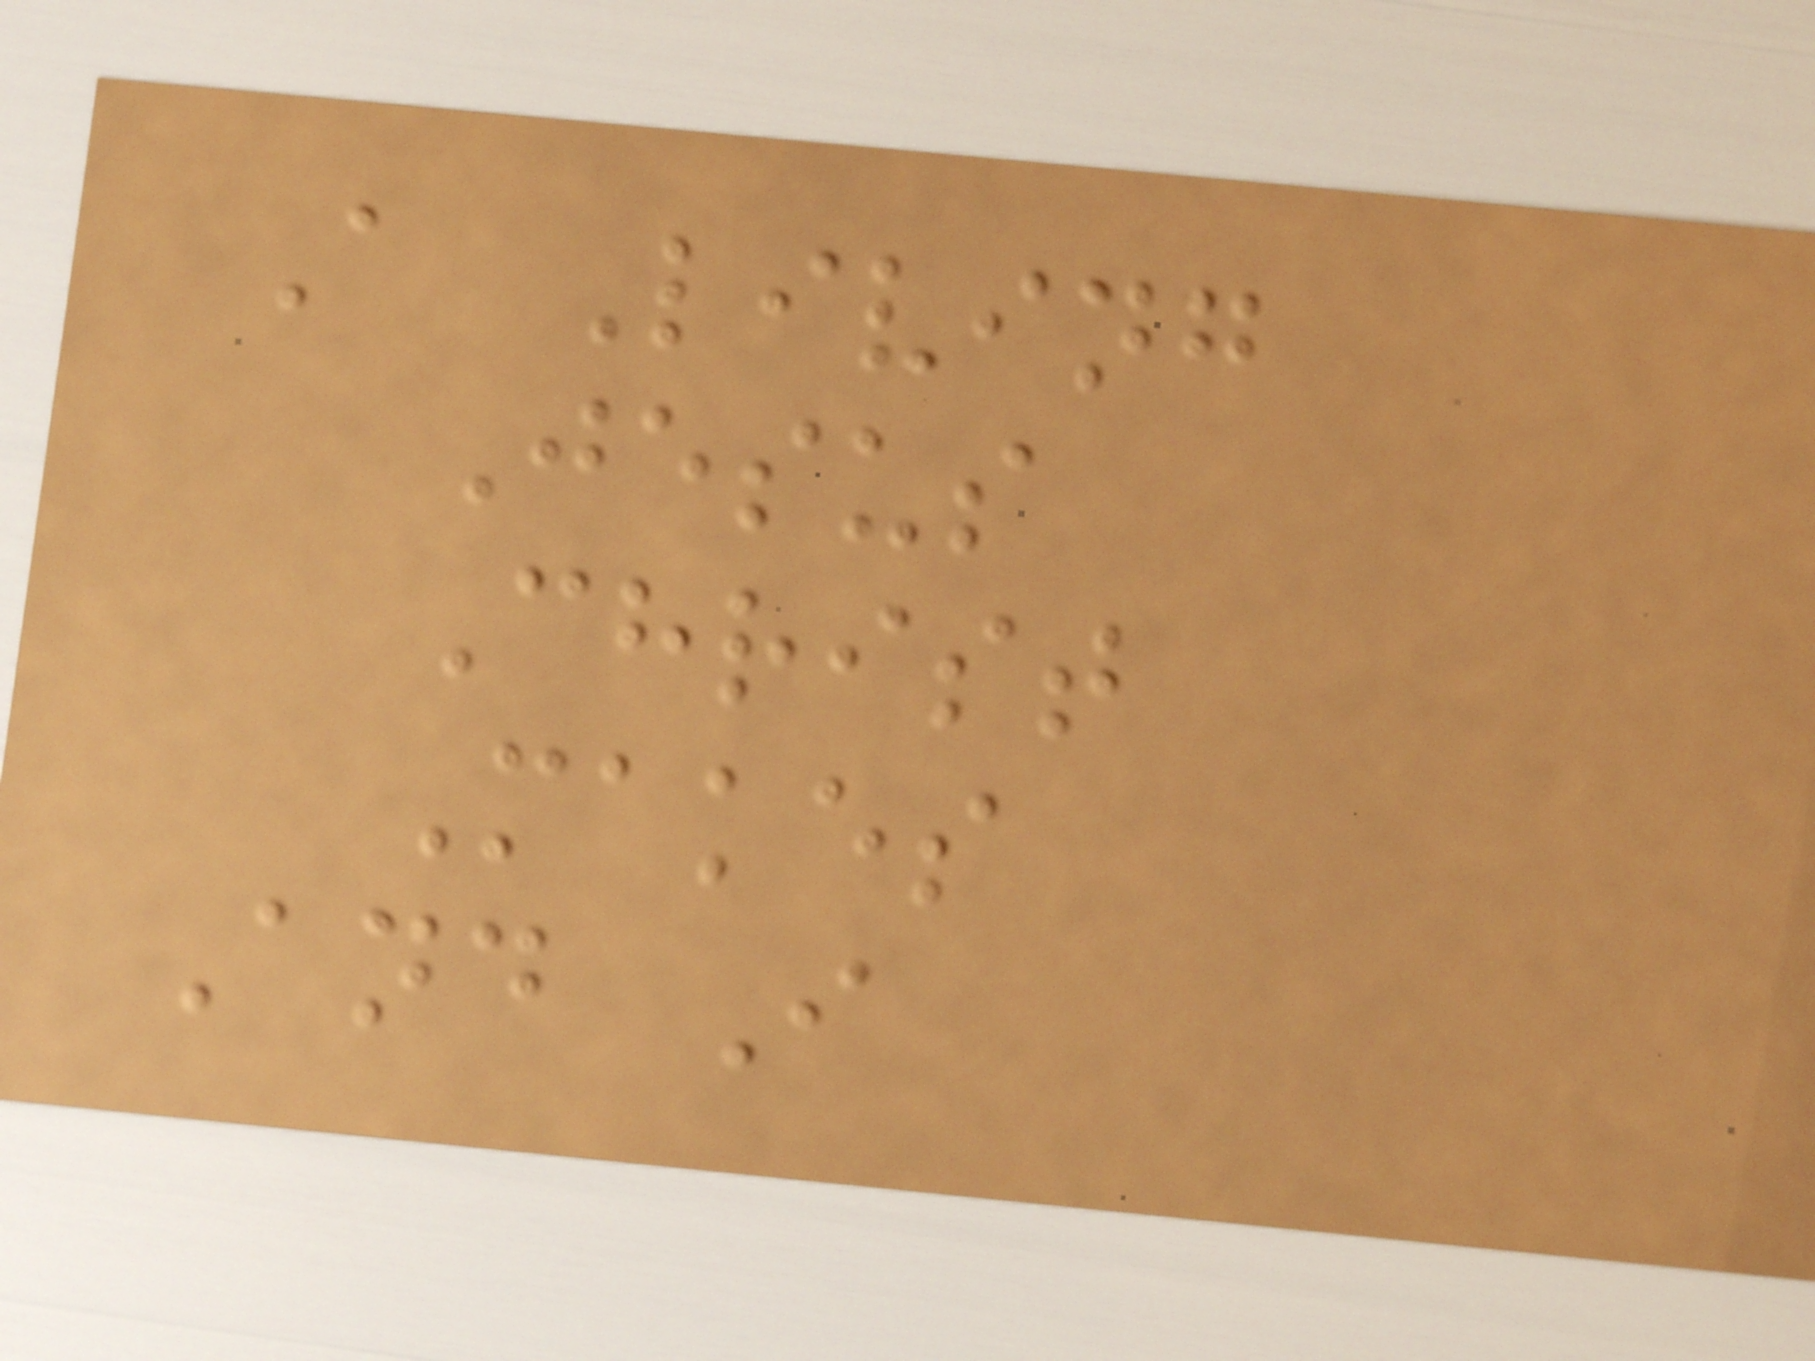A Living
Jesus
Christ
Makes
And I
